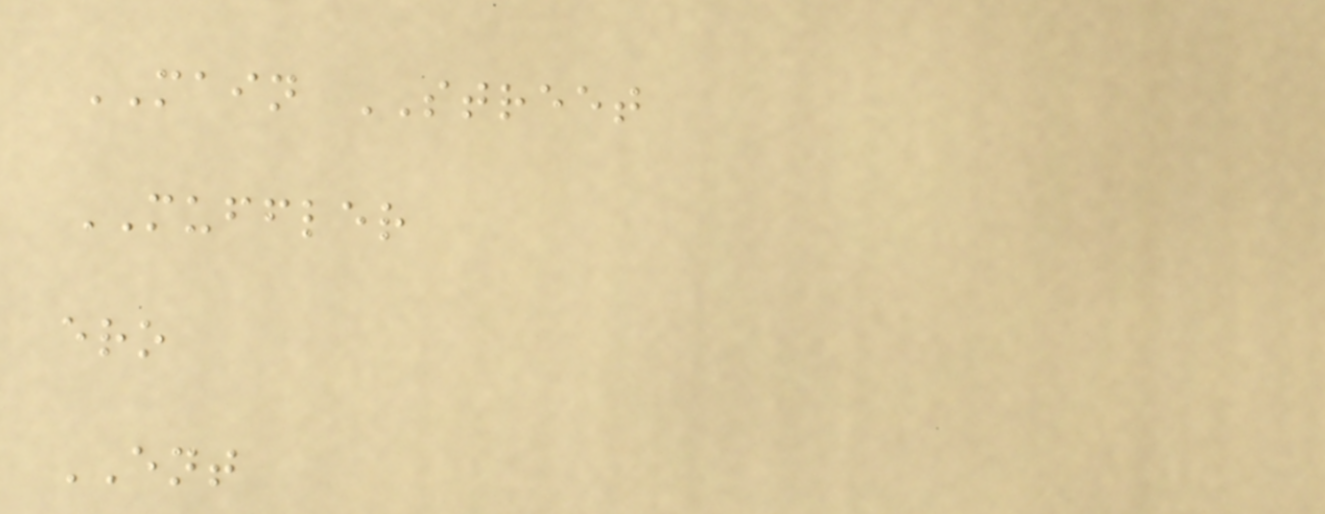MAIN STREET
MUFFLER
ero
ENT
